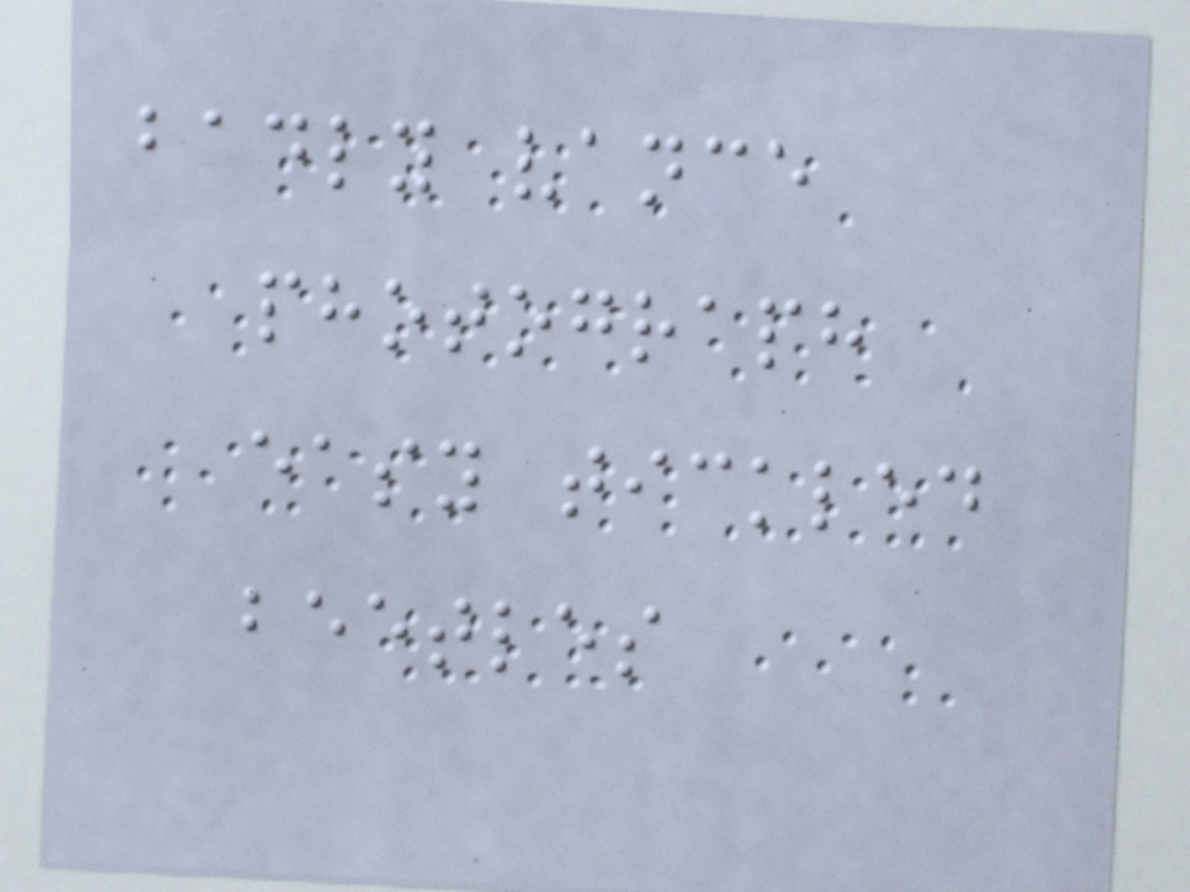badly vance
photograph
easy tickled
beetles
